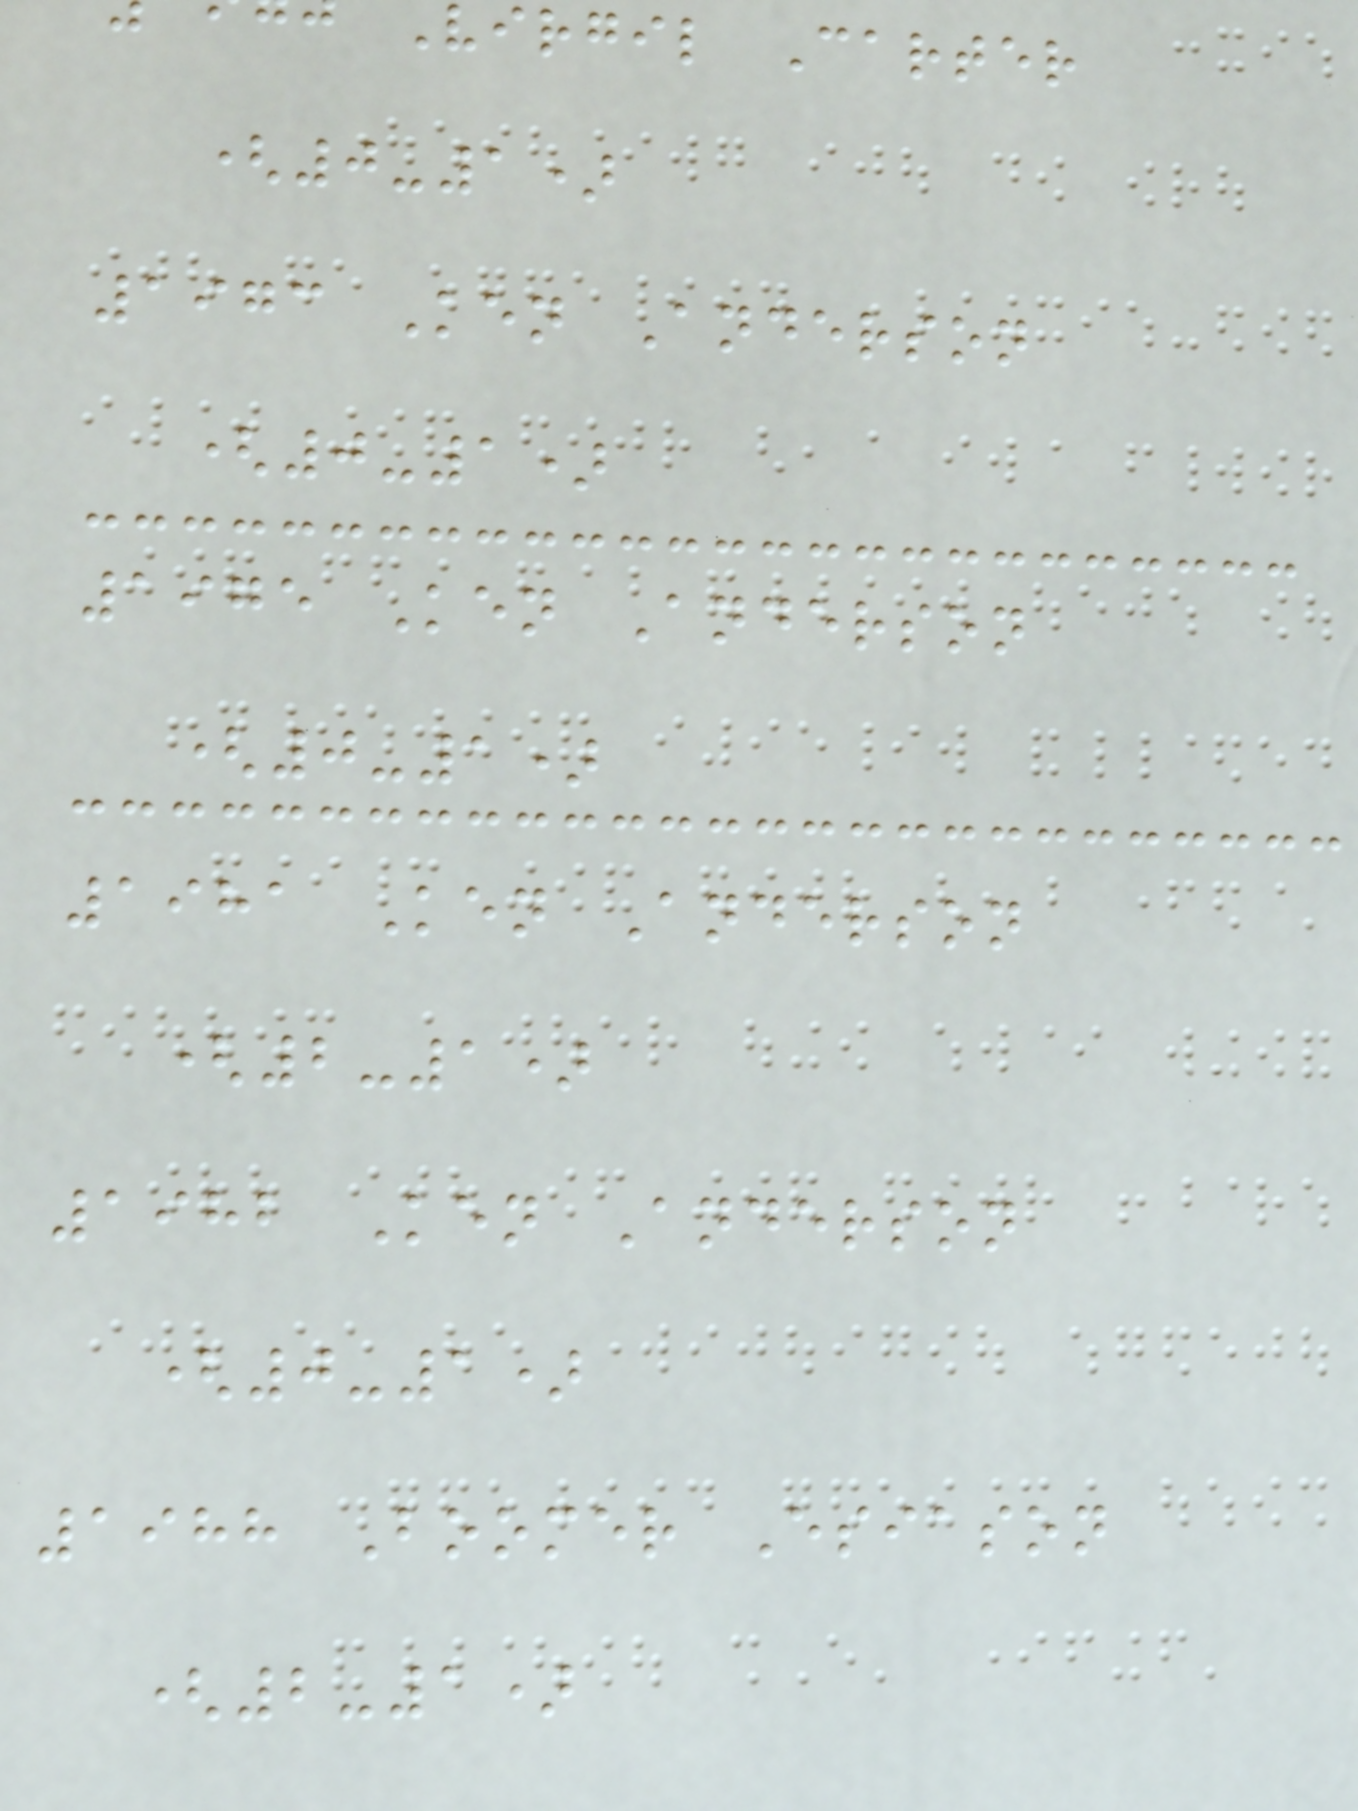virgil Carter
(0-1)
1973 Ken Anderson
(0-1)
1975 Ken Anderson
(0-1)
1981 Ken Anderson
(2-1)
1982 Ken Anderson
(0-1)
1988 Boomer Esiason
(2-1)
